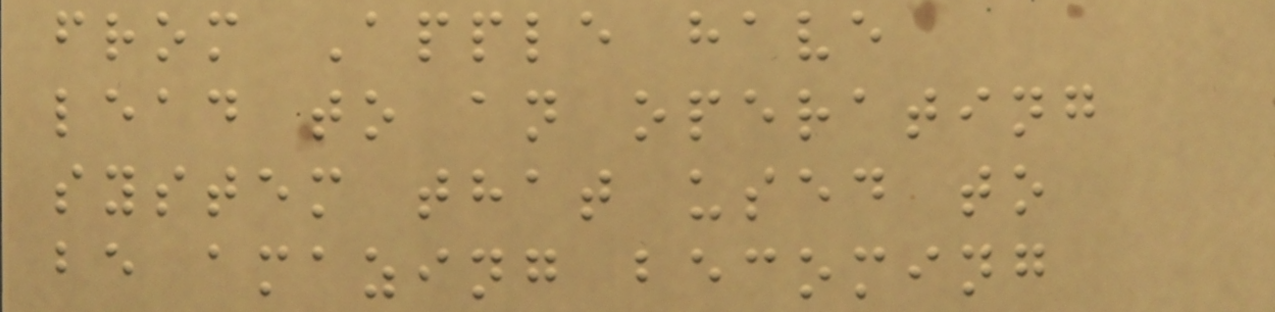from Apple have
lead to an operating
system that used to
be amazing becoming
